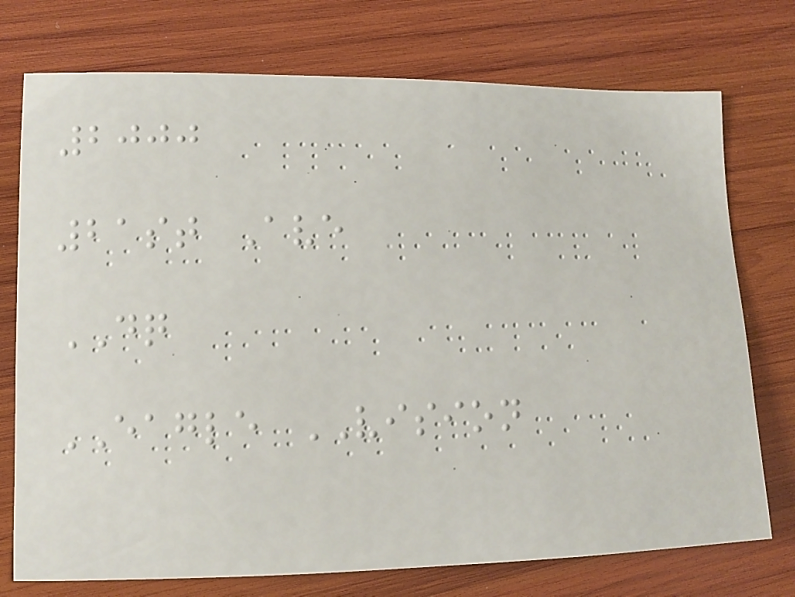2000
21st Ave
DQ
EAGLE VISION
